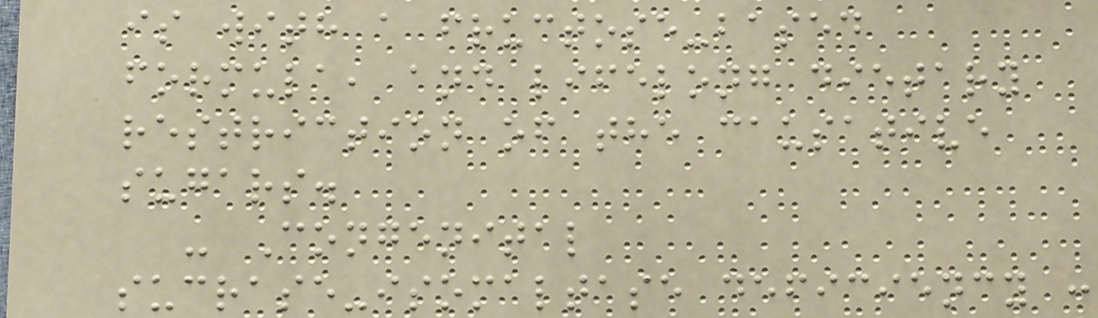is with a fructose-based
formula, and lifelong dietary
restriction of the causative
sugars.
- Congenital
sucrase-isomaltase deficiency :
